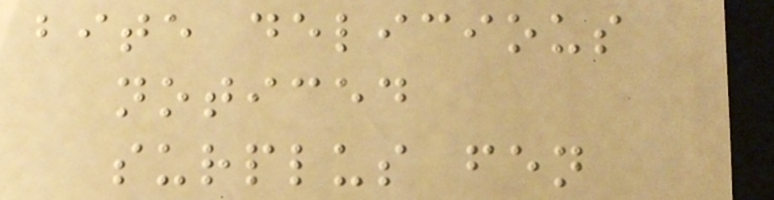bite delicious
noticed
surplus fen
